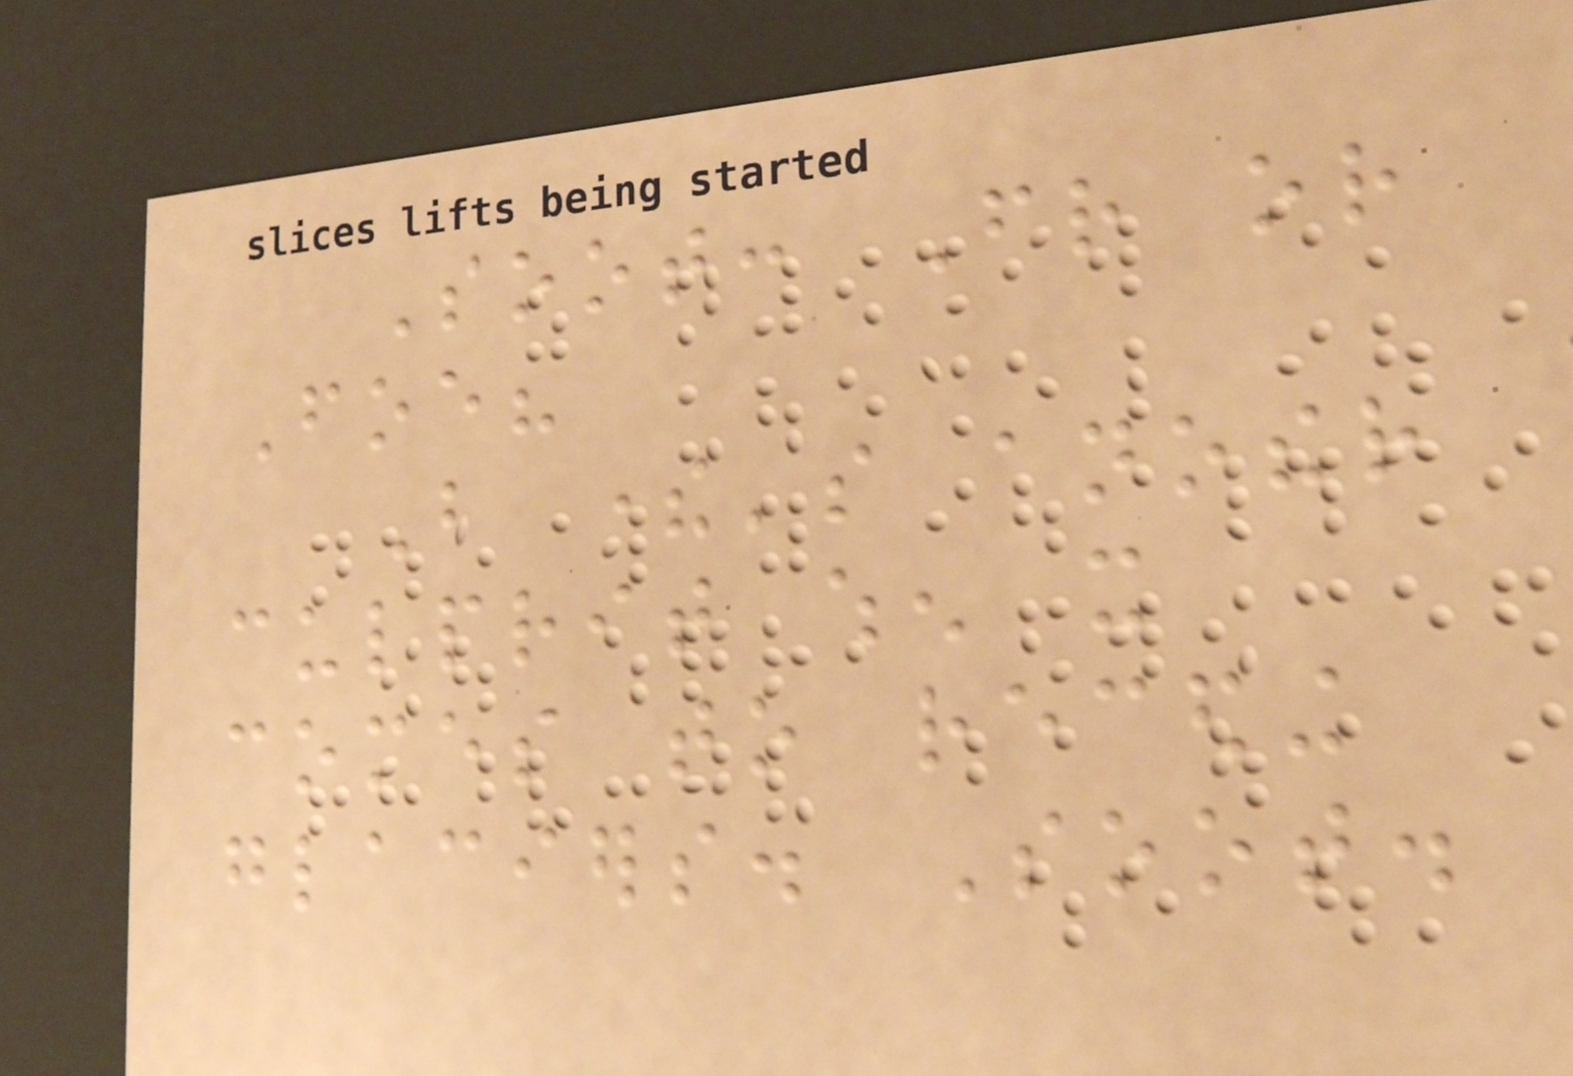Soot: Friend or
Foe?
But there's another
culprit when it
comes to receding
glaciers. Soot.
